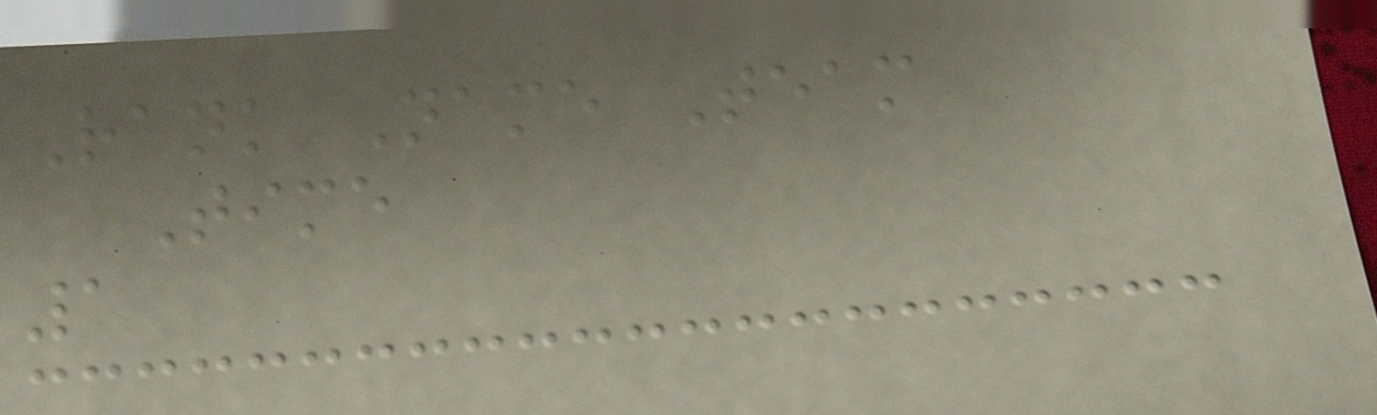Rank Name Team
Time
1
